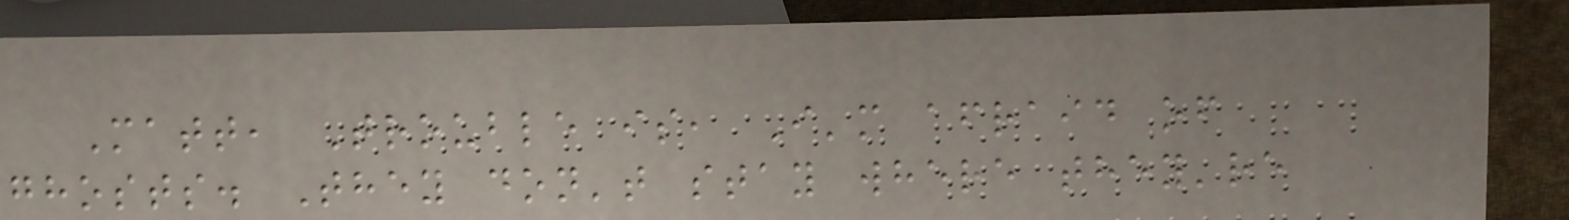Matt, Trouble is, I'm afraid of
ghosts. They don't stay where they're
